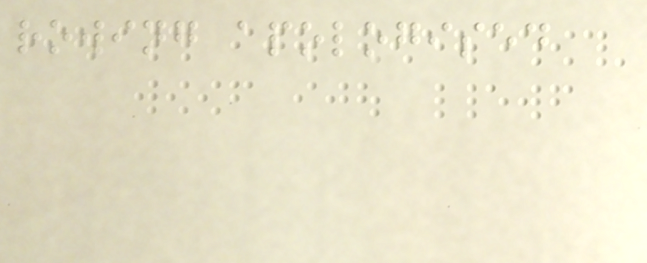rowing apologised
